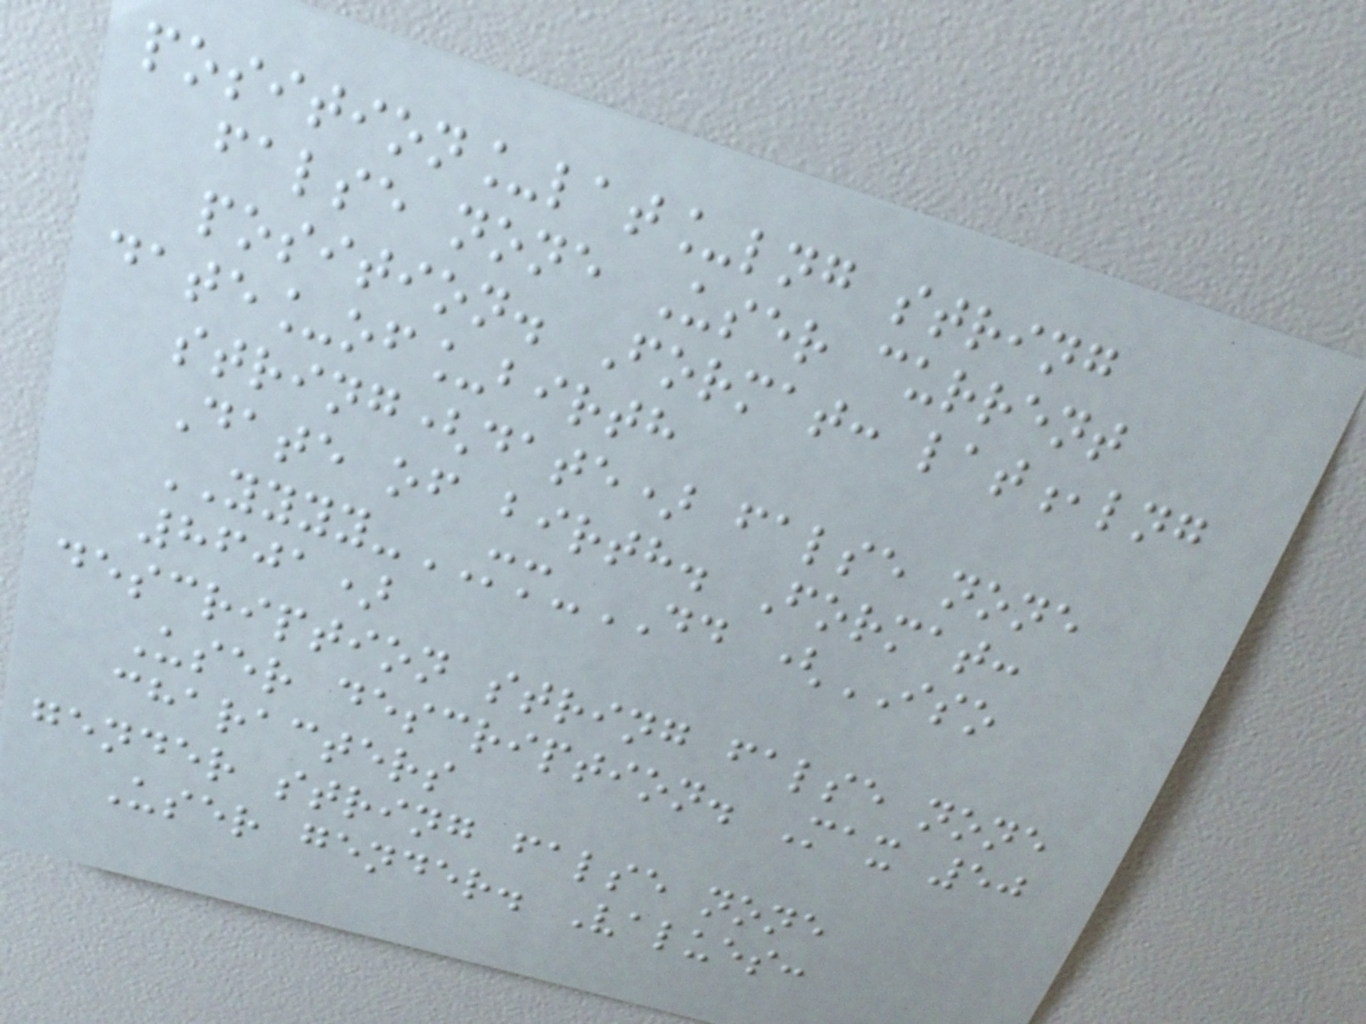position_lat_lng string
false none User current
position. Format: lat,lng
date_of_birth
string(date) false none
Date of birth. Format:
YYYY-MM-DD (ISO
8601)
description string false none
User description. Max 50
characters
gender string false none
User gender. Values:
